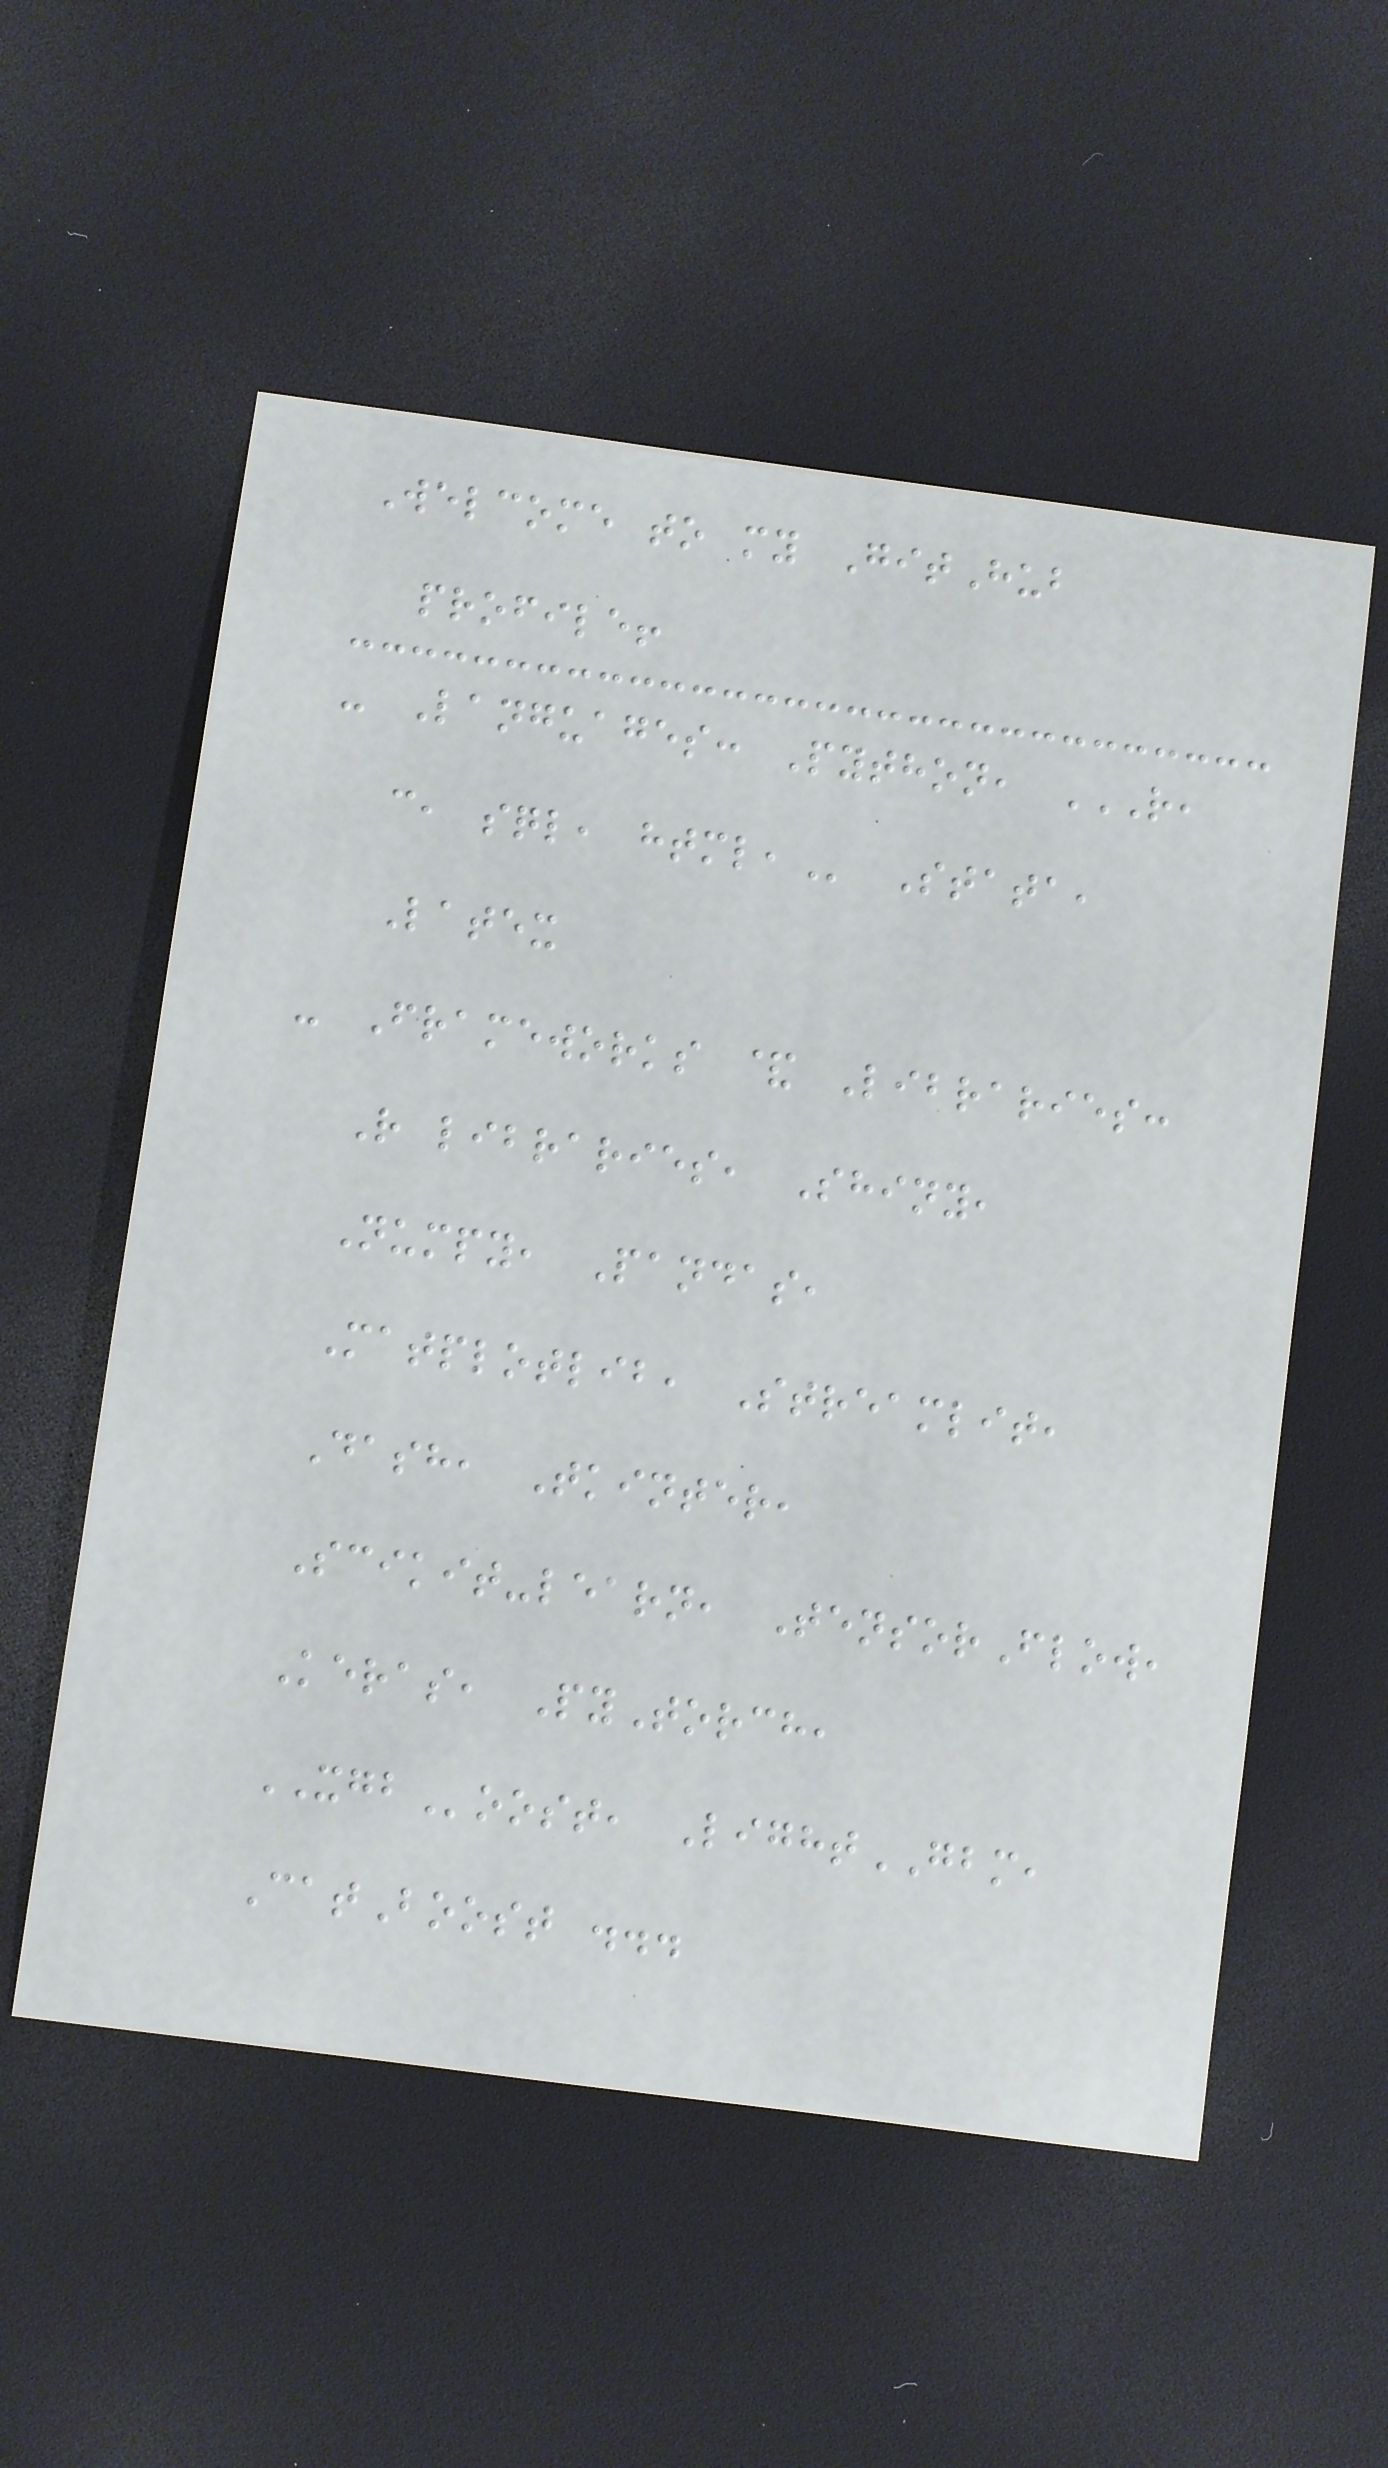Welcome to my GitHub
profile!
- Languages: Python, R,
C, SQL, HTML, Stata,
Latex
- Frameworks & Libraries:
R libraries, Shiny,
Numpy, Pandas,
Matplotlib, Streamlit,
Dash, Tkinter,
Scikit-learn, TensorFlow,
Keras, PyTorch,
XGBoost, LightGBM,
CatBoost ...
